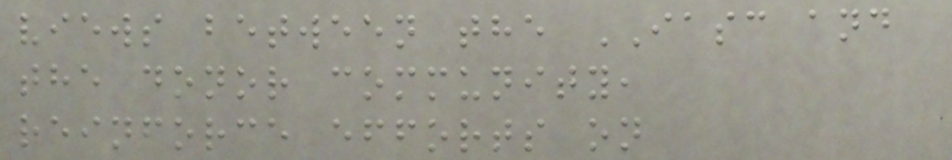views between the IASC and
the donor community,
reinforce efforts on
